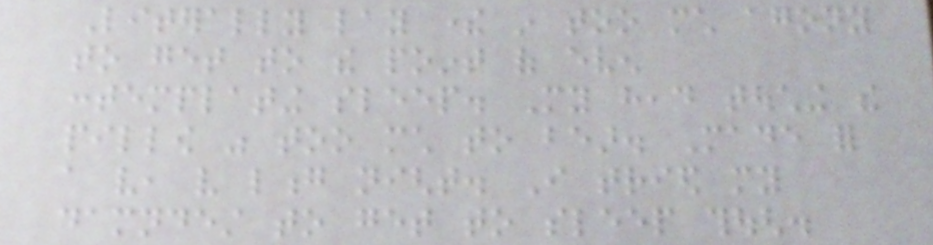Literally lay there in too much agony
to get to the point of even
contemplating sleep. My head touching the
pillow was too much to bear. Made for
a very, very long night. I tried my
damndest to get to sleep though.
